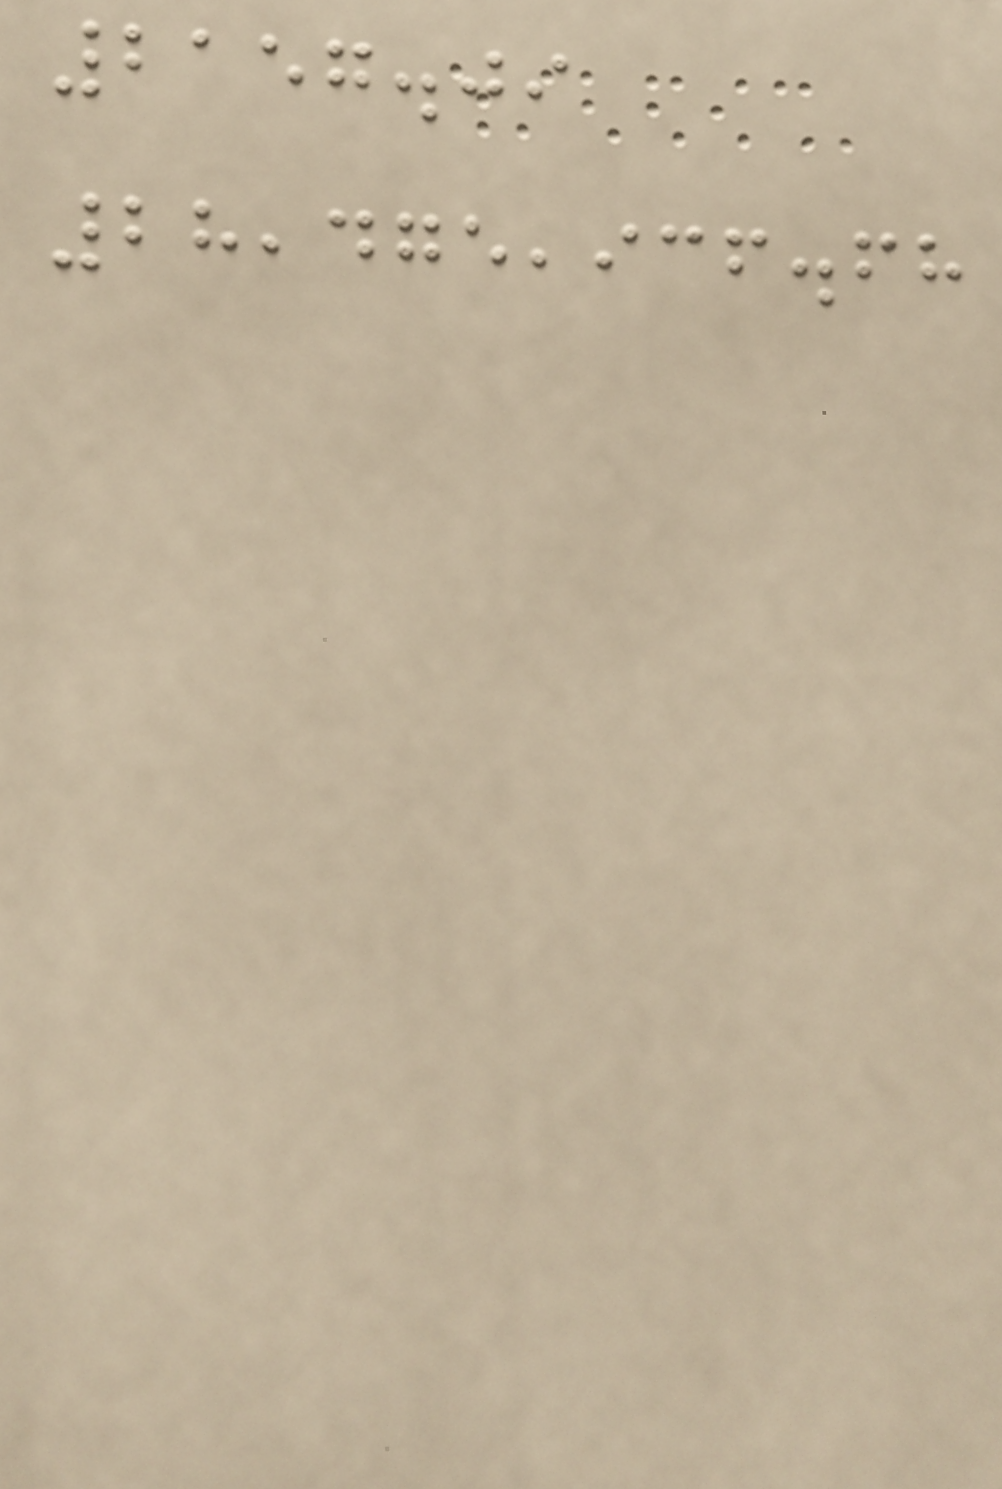2157.09
28,475,936.68
